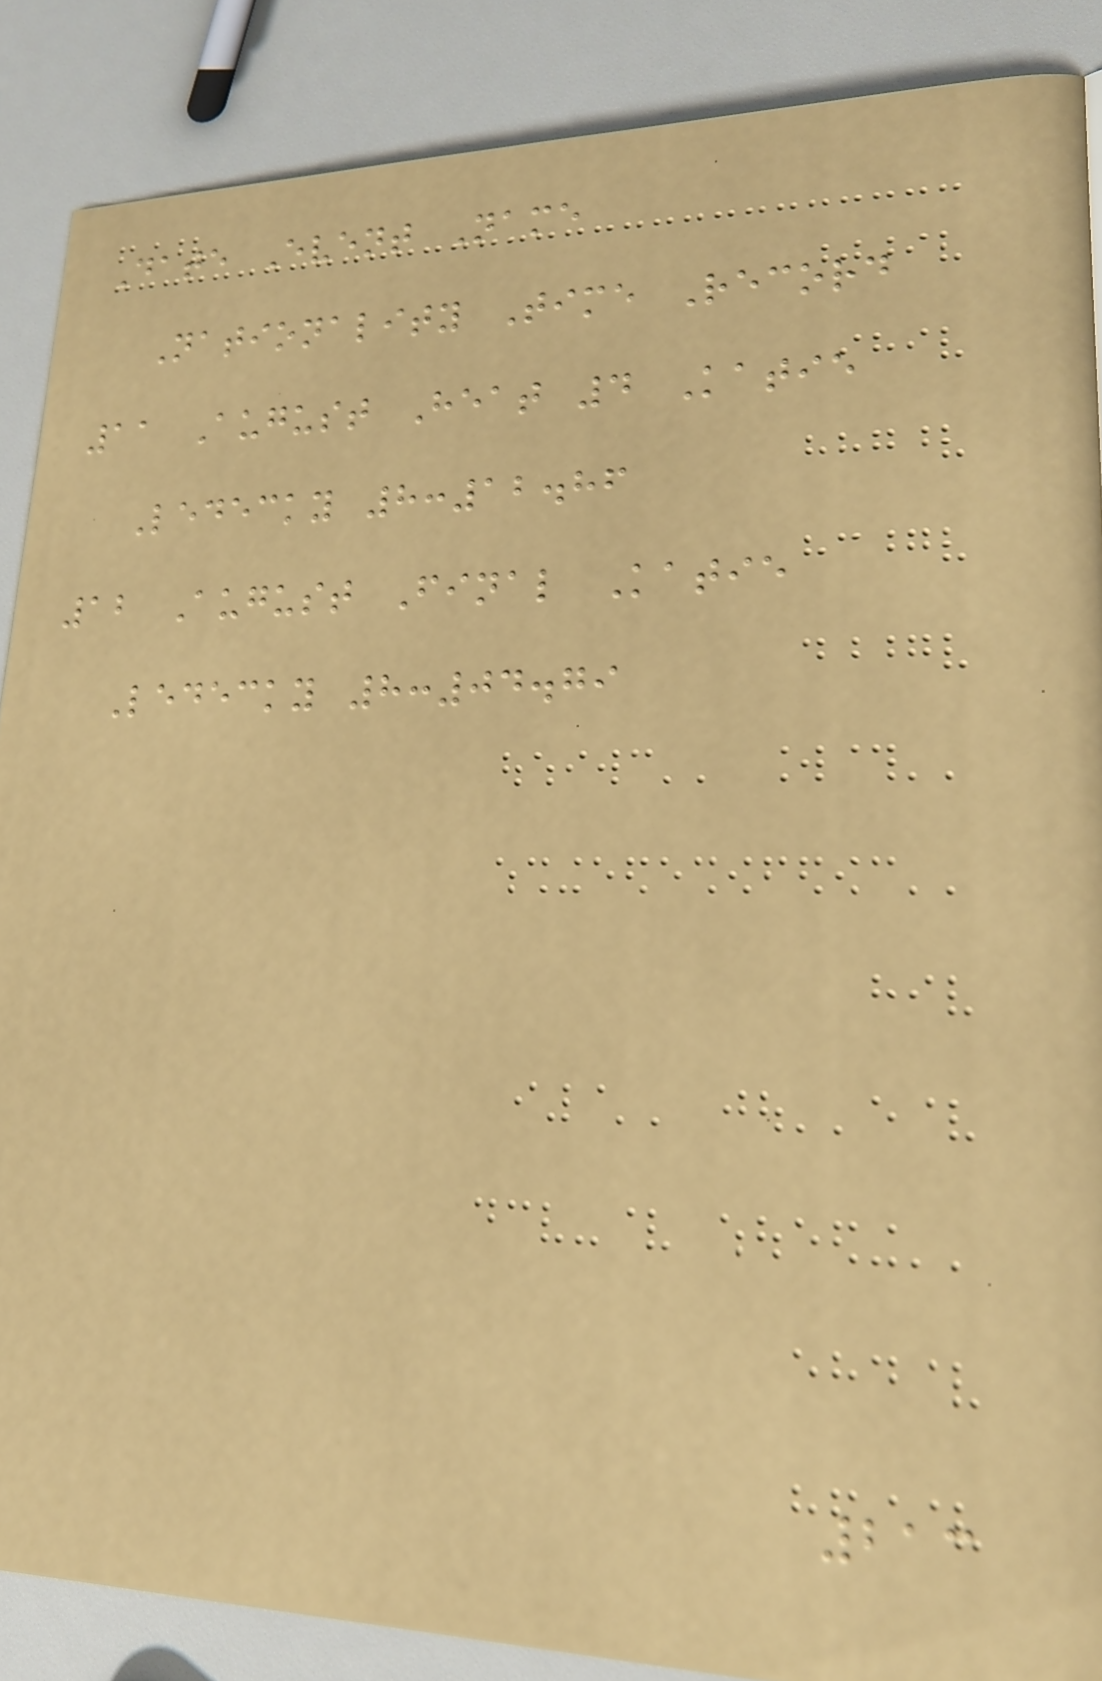Date Event Name
Nationality Time Record
11 August Heat 4 Katie
Ledecky 8:12.86
12 August Final Katie
Ledecky 8:04.79
213
